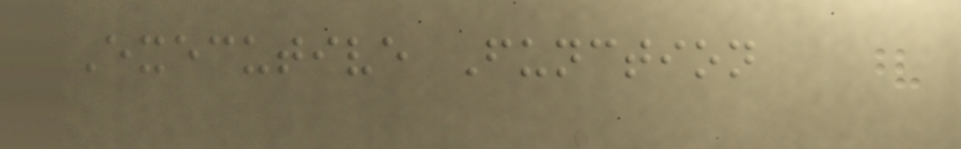Executive Function
